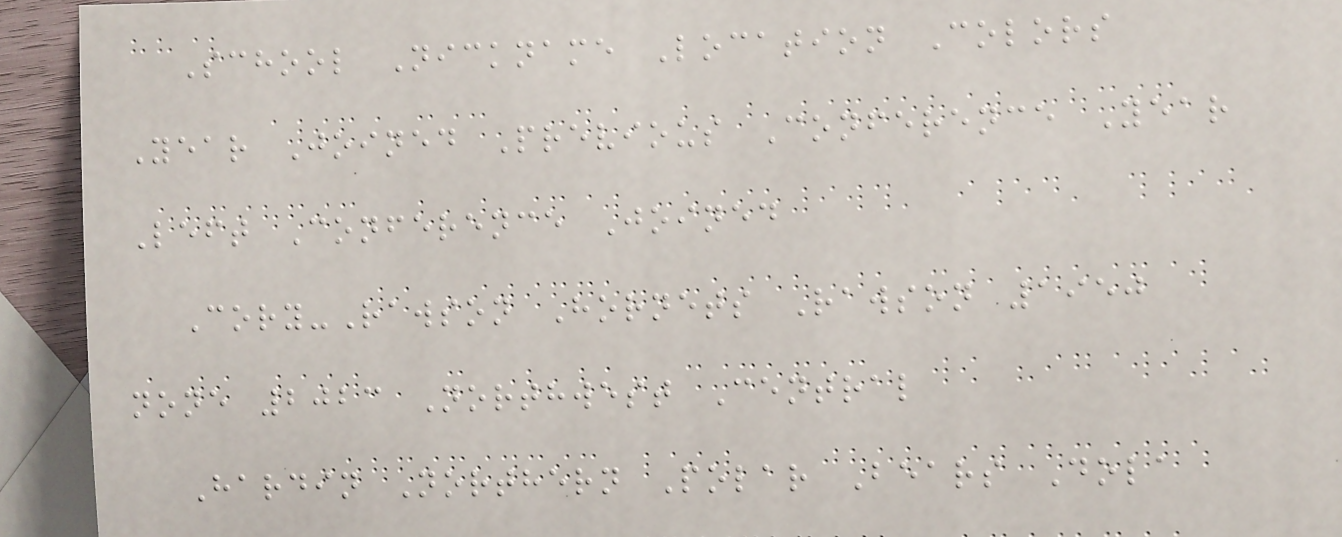School Nickname Location Colors
Year Joined Previous Conference Year
Left Conference Joined
Cory-Rawson Hornets Rawson 1950
none 2023 Northwest Central
Hardin Northern Polar Bears Dola
